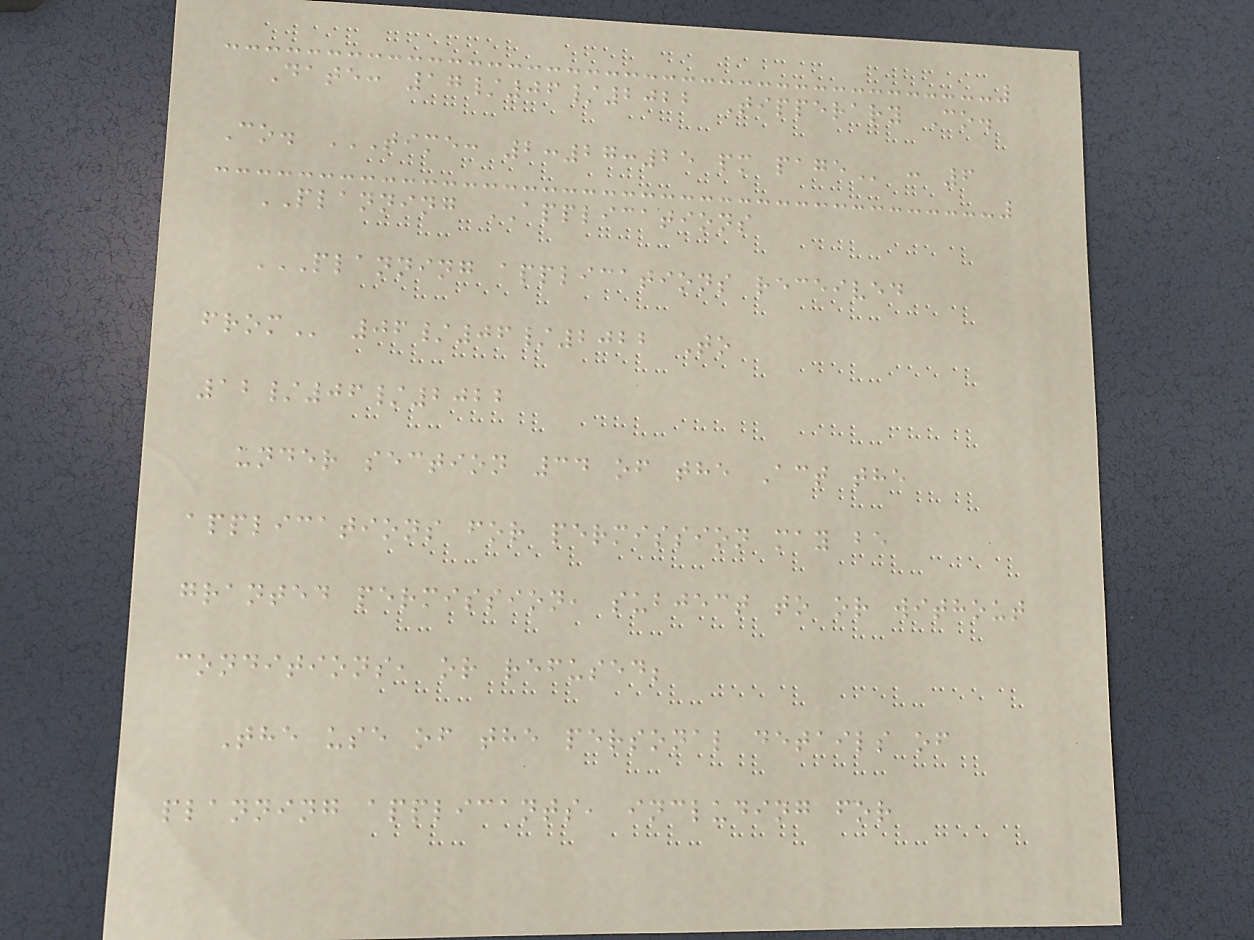Date: 17/06/2022 Tipperary Co.
Co. TIME: 2:27:25 PM PAGE : 6
PLANNING APPLICATIONS
PLANNING APPLICATIONS RECEIVED
FROM 06/06/2022 To
12/06/2022
under section 34 of the Act the
applications for permission may be
granted permission, subject to or without
conditions, or refused;
The use of the personal details of
planning applicants, including for
